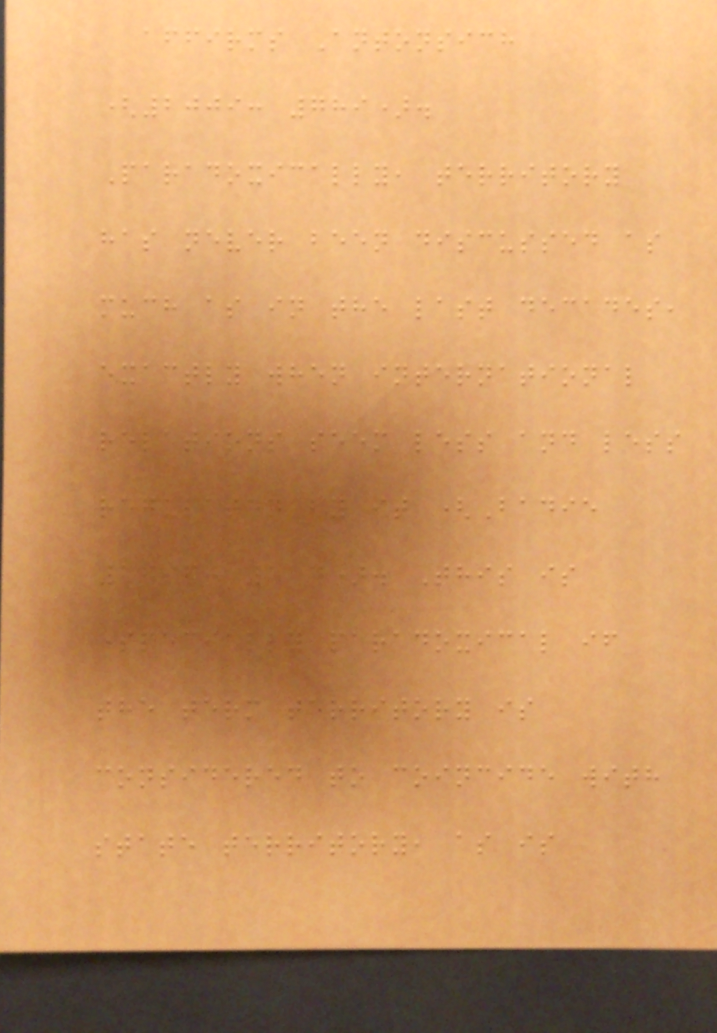affirms Antonsich
(2009: 789).
Paradoxically, territory
has never been discussed as
much as in the last decades,
exactly when international
relations seem less and less
regulated by it (Badie
1996: 114). This is
especially paradoxical if
the term territory is
considered to coincide with
state territory, as is
